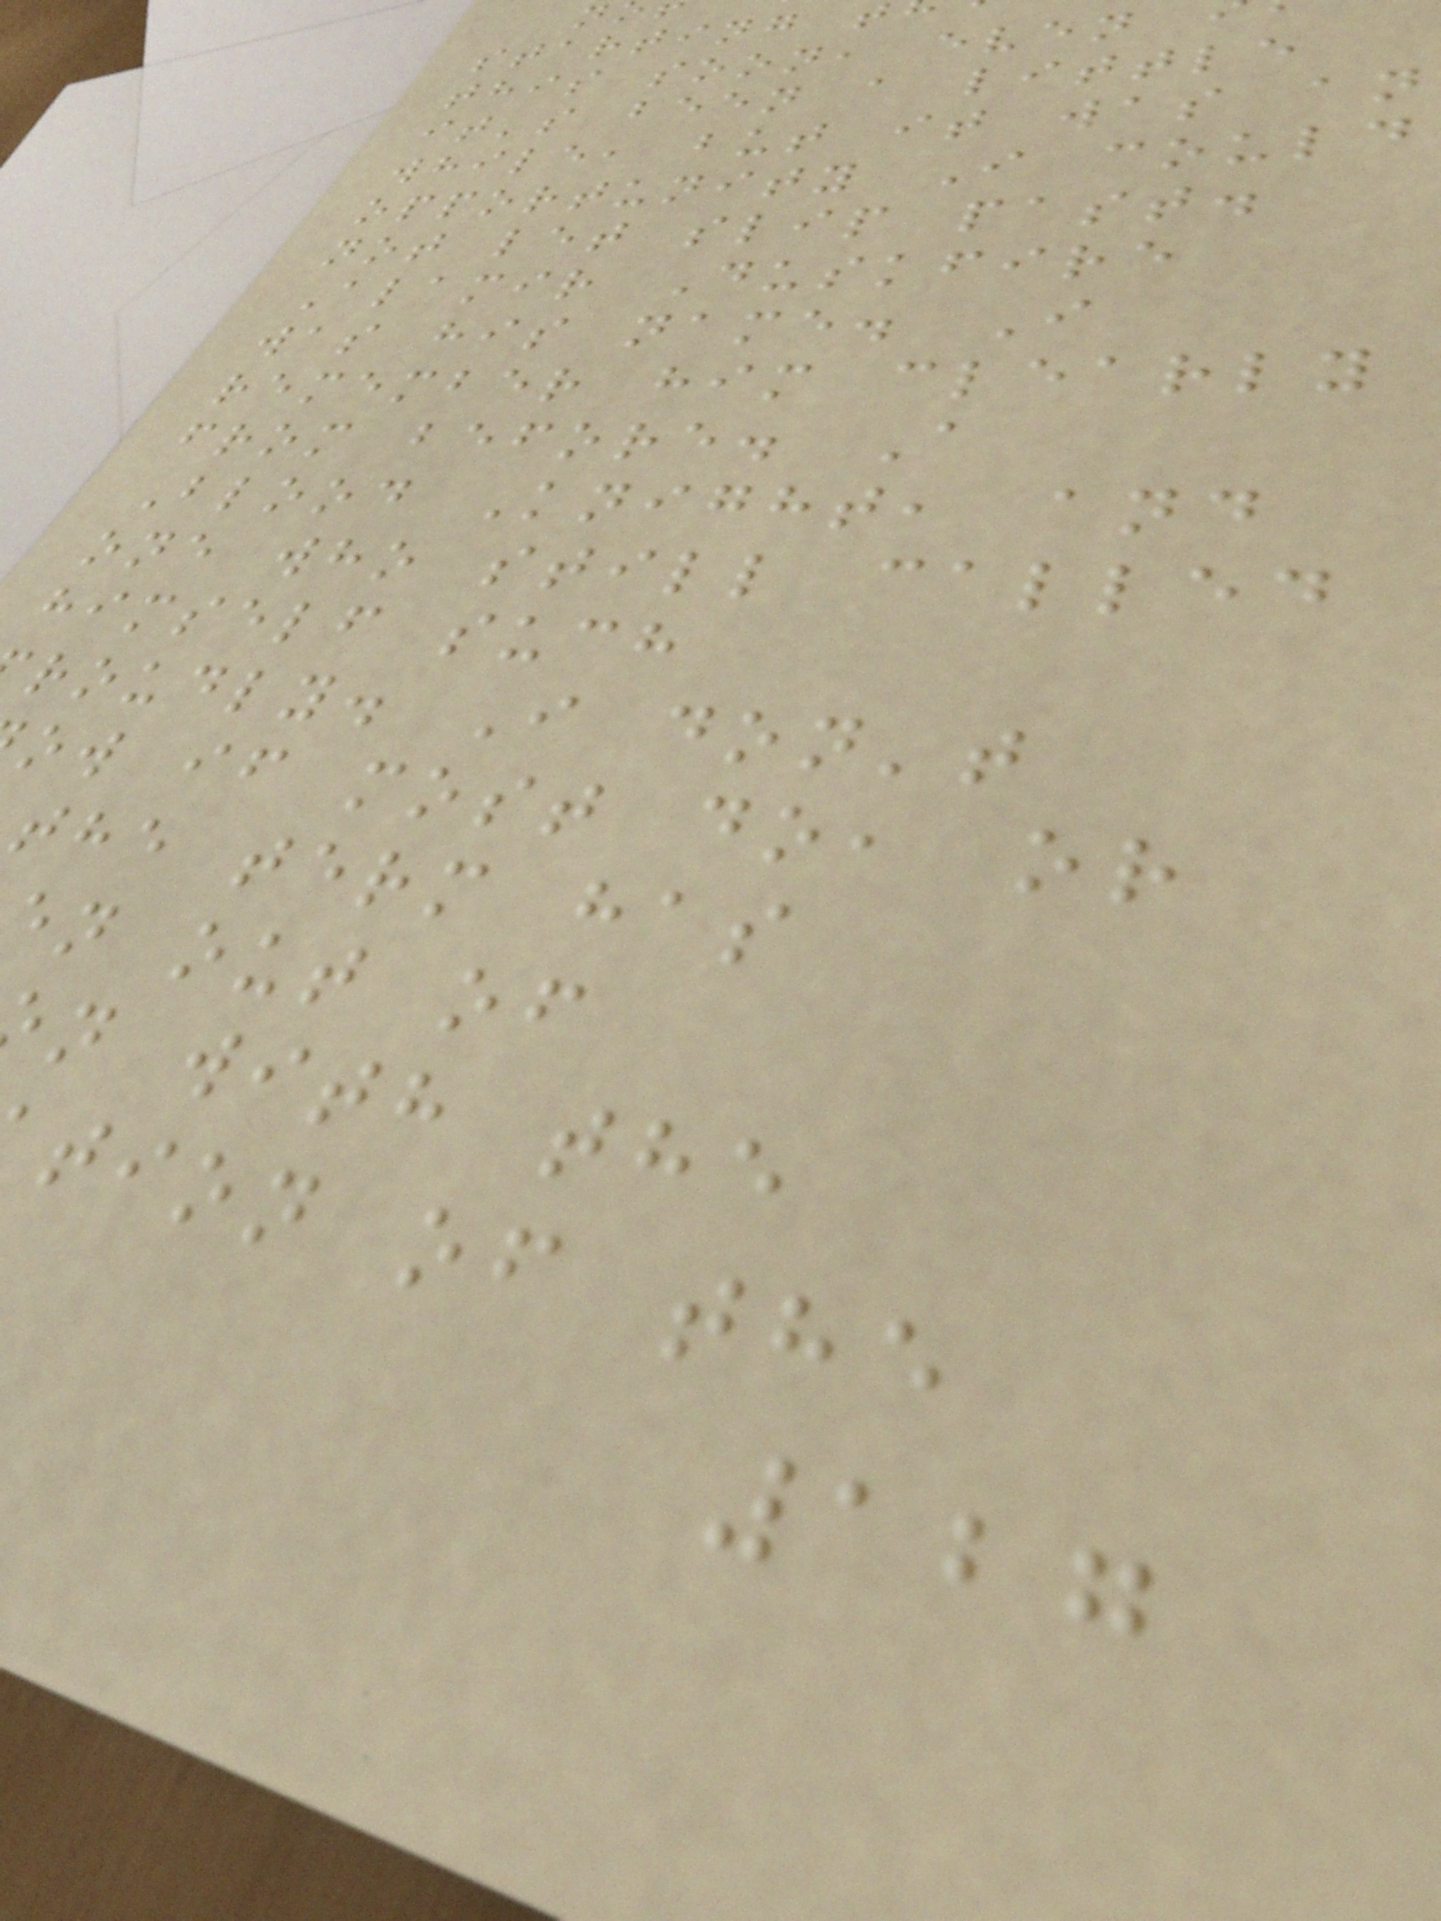starting
this soon, even
it's been a little
while, but it was an
opportunity I could
not let slip past.
Alamir Duskfire
was his name. I
remember him clearly
from before. A
Blood Knight, and
one who still called
himself such
roudly. I don't
ow if most do, or
the term has
n out of
n with the
tion of the
127
